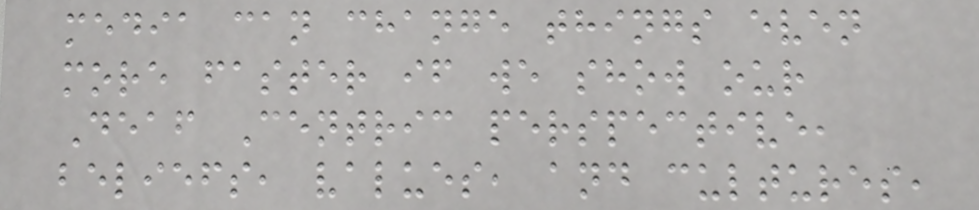media can change things even
more faster if we show our
Deaf Centric perspective,
beliefs, values, and cultures,
